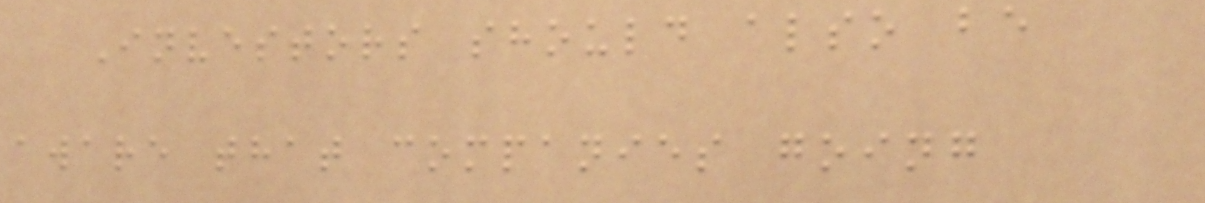Investors should also be
aware that companies going
